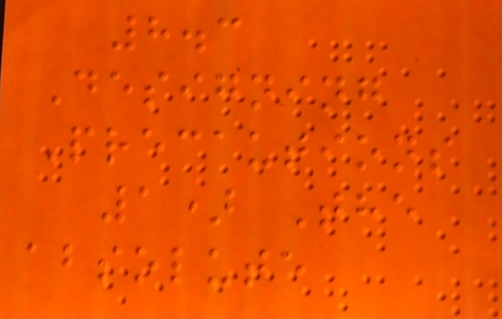8.3
Designing
Precautions
1) The
absolute
